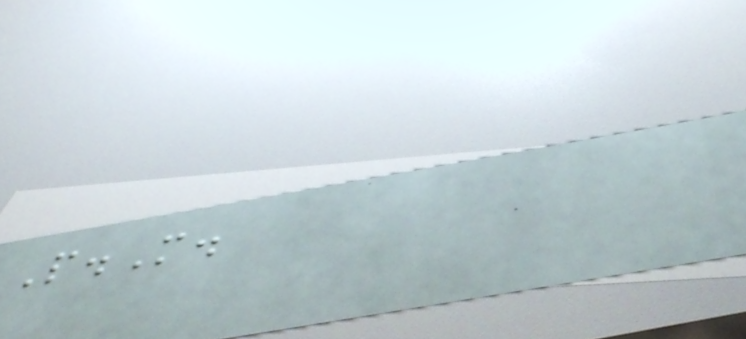P.M.
